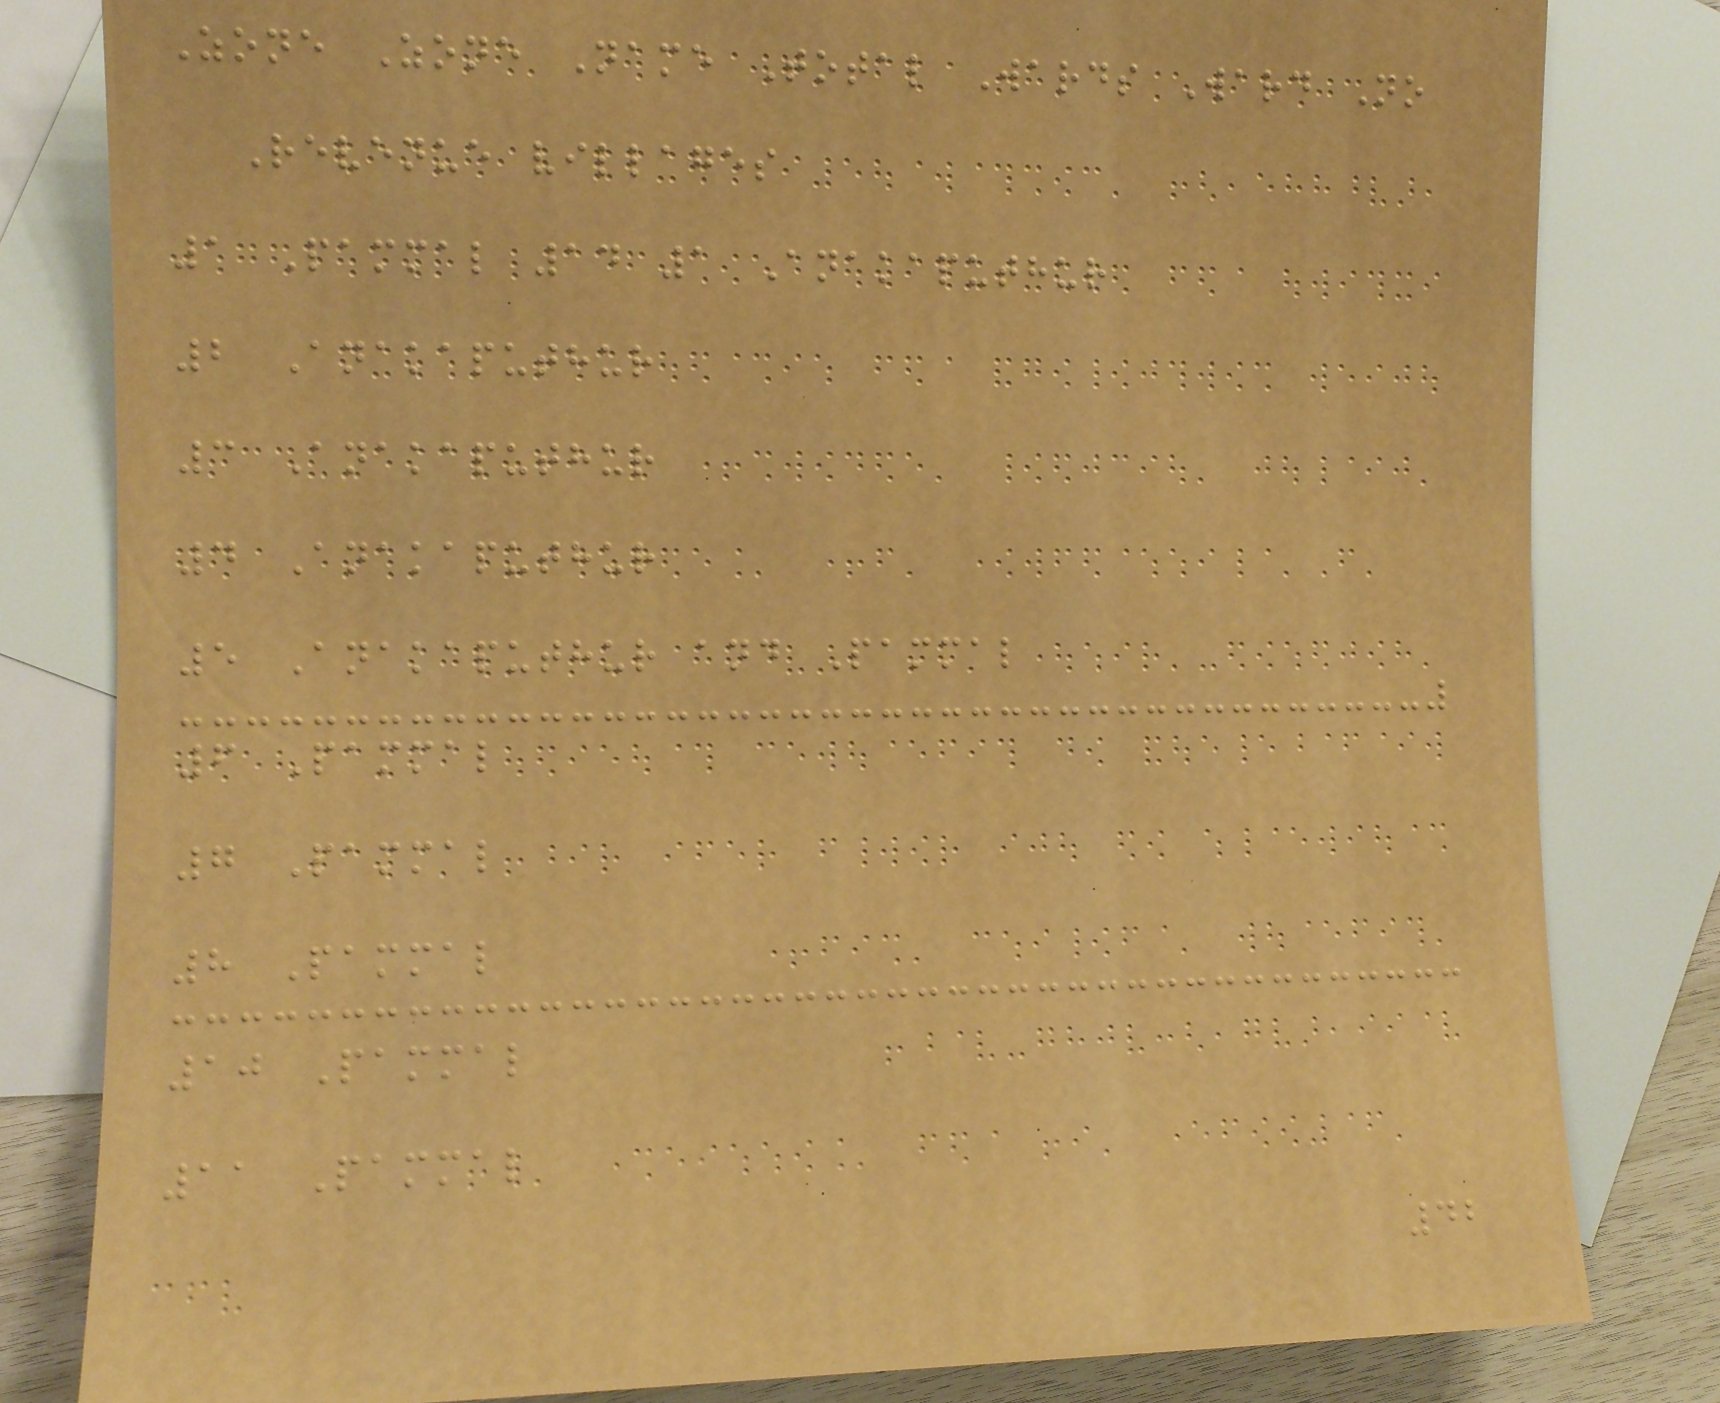Zone Zone Name Total Wards Ward No
Revenue villages
1 Pammal 14 1 Anakaputhur
2 Anakaputhur
3 Anakaputhur
4 Anakaputhur
5 Anakaputhur and Pammal
6 Pammal
7 Pammal
8 Pammal
10 Pammal
11 Pammal
42
